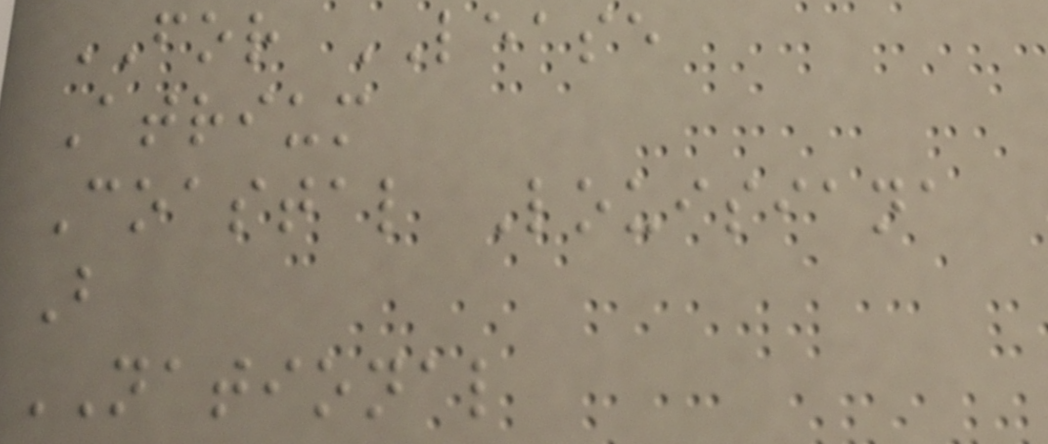FOR LEASE
Atrium
Coastal Louisiana
B
NATIONAL
